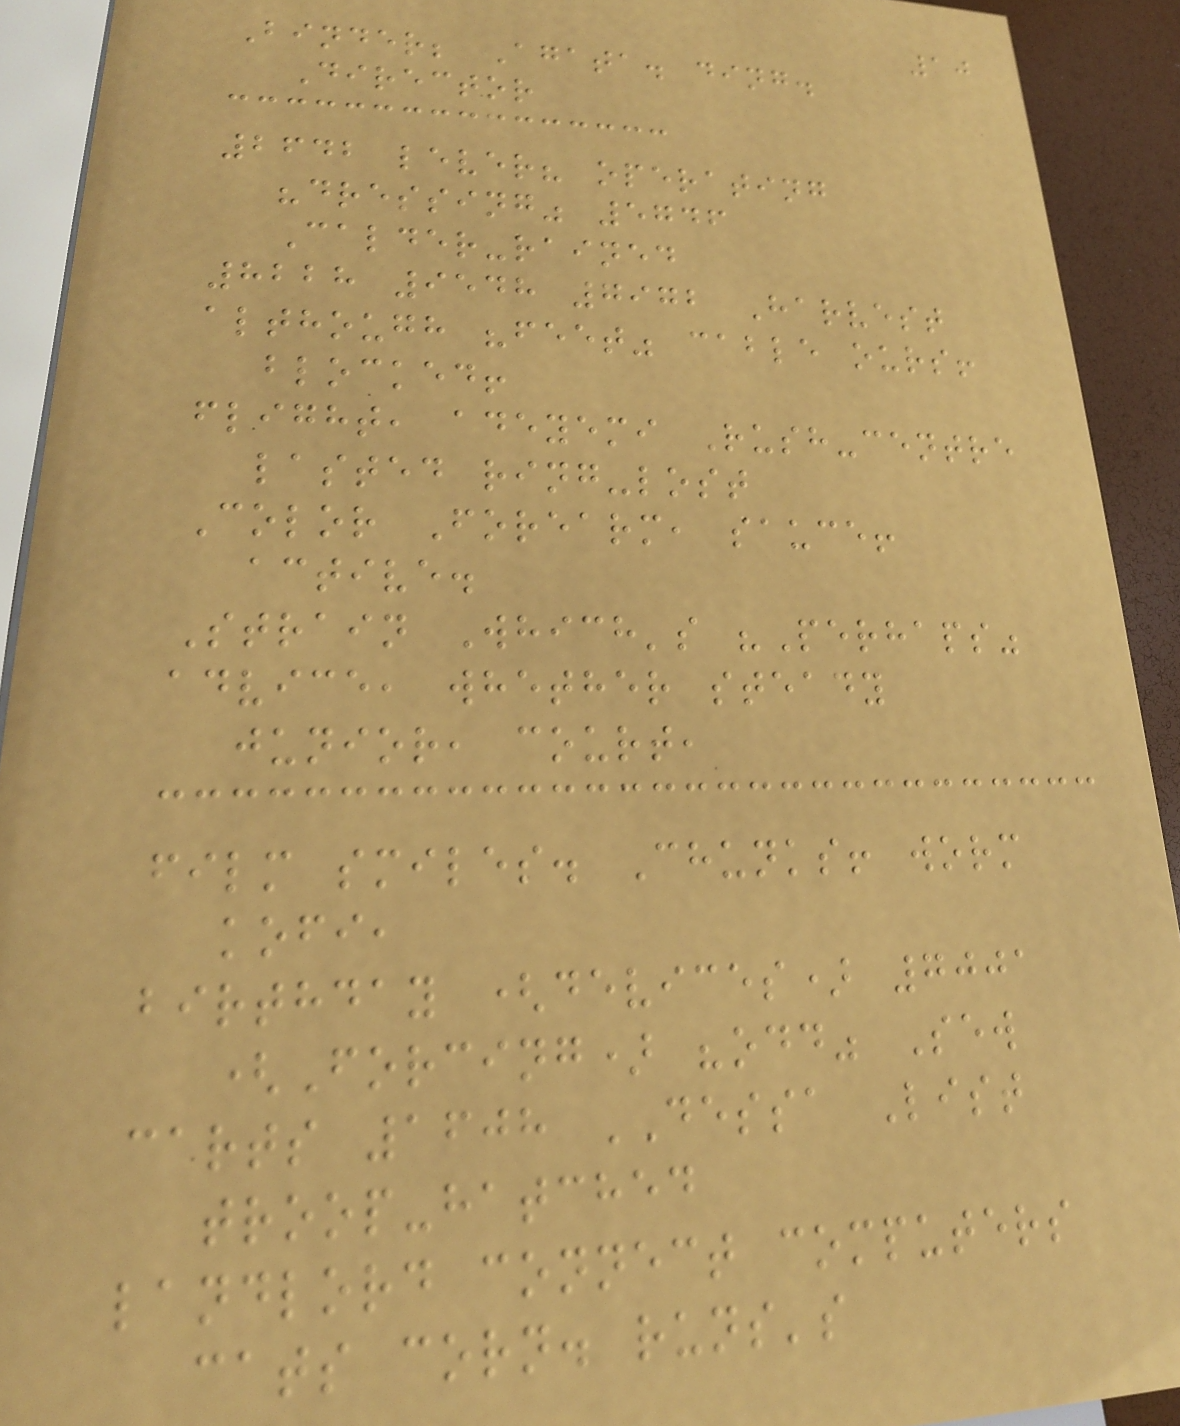10
Binder; Agata. ding.
Director
2642 lever? operating
"dressing" 5746
Calder-rained
8228 9548 7972 Harvest
although "feet" cable ours!
blocked!
flight, adeyemi Rush-centre
lasted ring-lost
Color Forearm, sauce!
active.
Strain Which's "Perhaps"
advice, whether steady
junior, court,
film smiles. Chunks! worm
kofi,
birthday (devices) 7001
(Forcing) "odd" Sew
carts 1608 DESSA List
troop-hatched
landlord connect computers
cats corn. runs's
